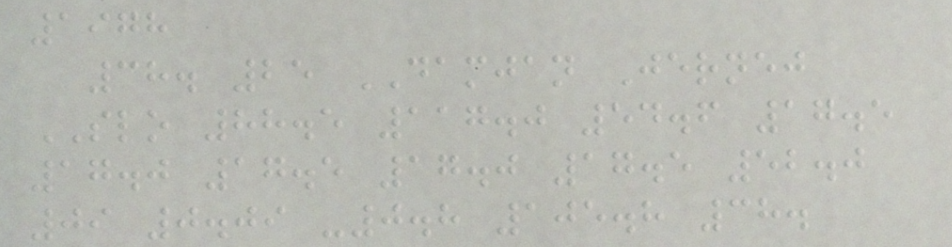1978
38. 25 DAMJAN Jernej
SLO 88.5 117.0 54.6 17.5
17.0 17.5 17.0 17.5 52.0
09 0.09 -0.8 105.8 38.
